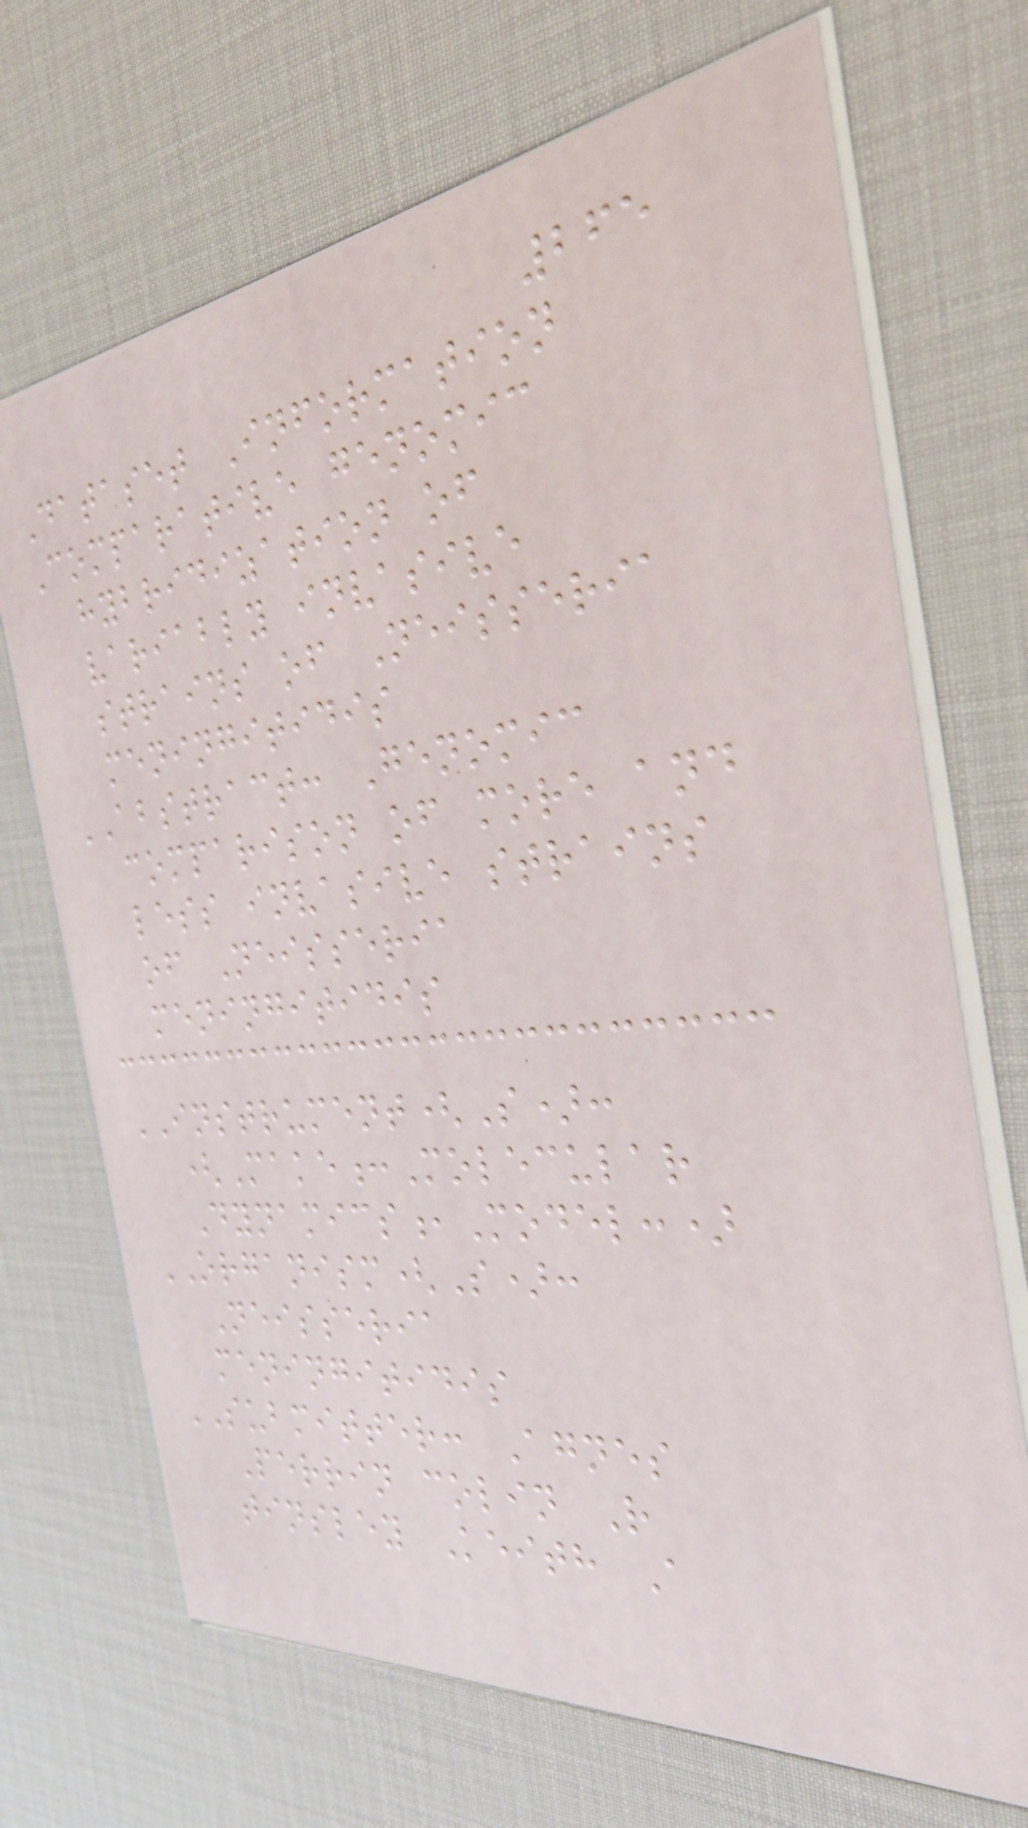265
Dataset Information
Comparative genomic
hybridization of
variably invasive
strains of Neisseria
meningitidis
ABSTRACT: Genomic
comparison of more and
less invasive strains
of Neisseria
meningitidis
INSTRUMENT(S):
(Make:Molecular
Dynamics,Model:)
ORGANISM(S):
Neisseria
meningitidis
SUBMITTER: Agnes
Perrin colin R
tinsley Keith A
